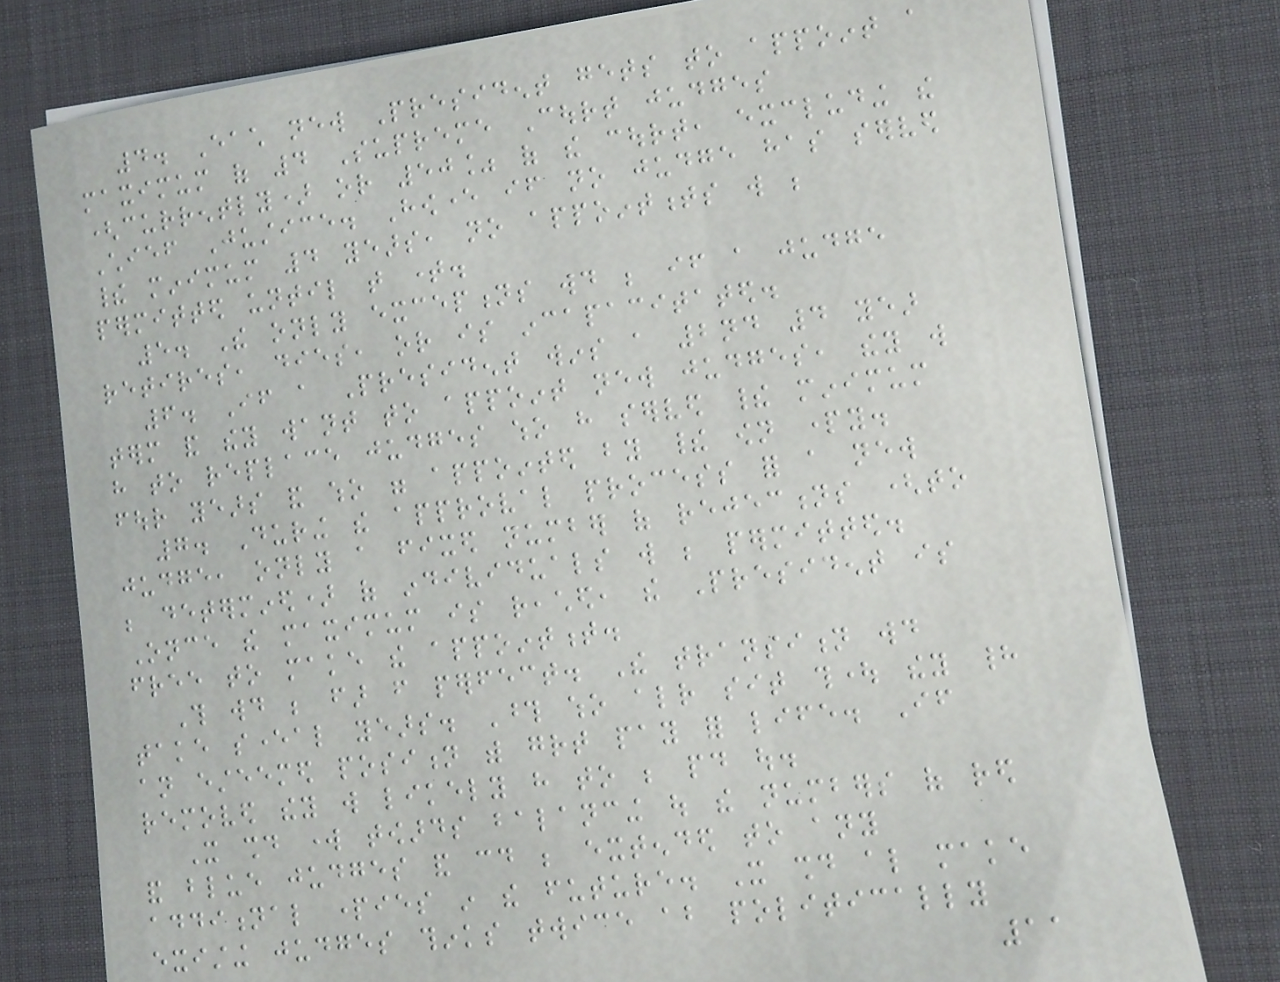4. Each new President gets to appoint a
maximum of 4 Supreme Court judges
(currently) or 50% of the court, excluding the
Chief Justice. However if no judge has served
their minimum 4 years, no appointments will be
permitted until that time.
5. The only exceptions would be if a judge
retires, dies, or is incapacitated.
6. If a President wins a 2nd 4 year
term and they want to appoint new judges, they will
have to replace judges who have served their minimum
four years and who were appointed by their own party.
7. During the approval process for a new
judge, only a fixed number of rejections (to
be determined) of individuals will be permitted.
Once the maximum is reached, the President is
free to make the appointment.
This would be far from perfect. The transition would
take several years. Those who already sit thought they had
an esteemed position with great pay for life. If
removed they will likely have to be paid out.
It should work towards balancing out the numbers of red
and blue judges and could be extended to any
additional parties in the future. It should also make
existing judges thinks twice about politically
11
